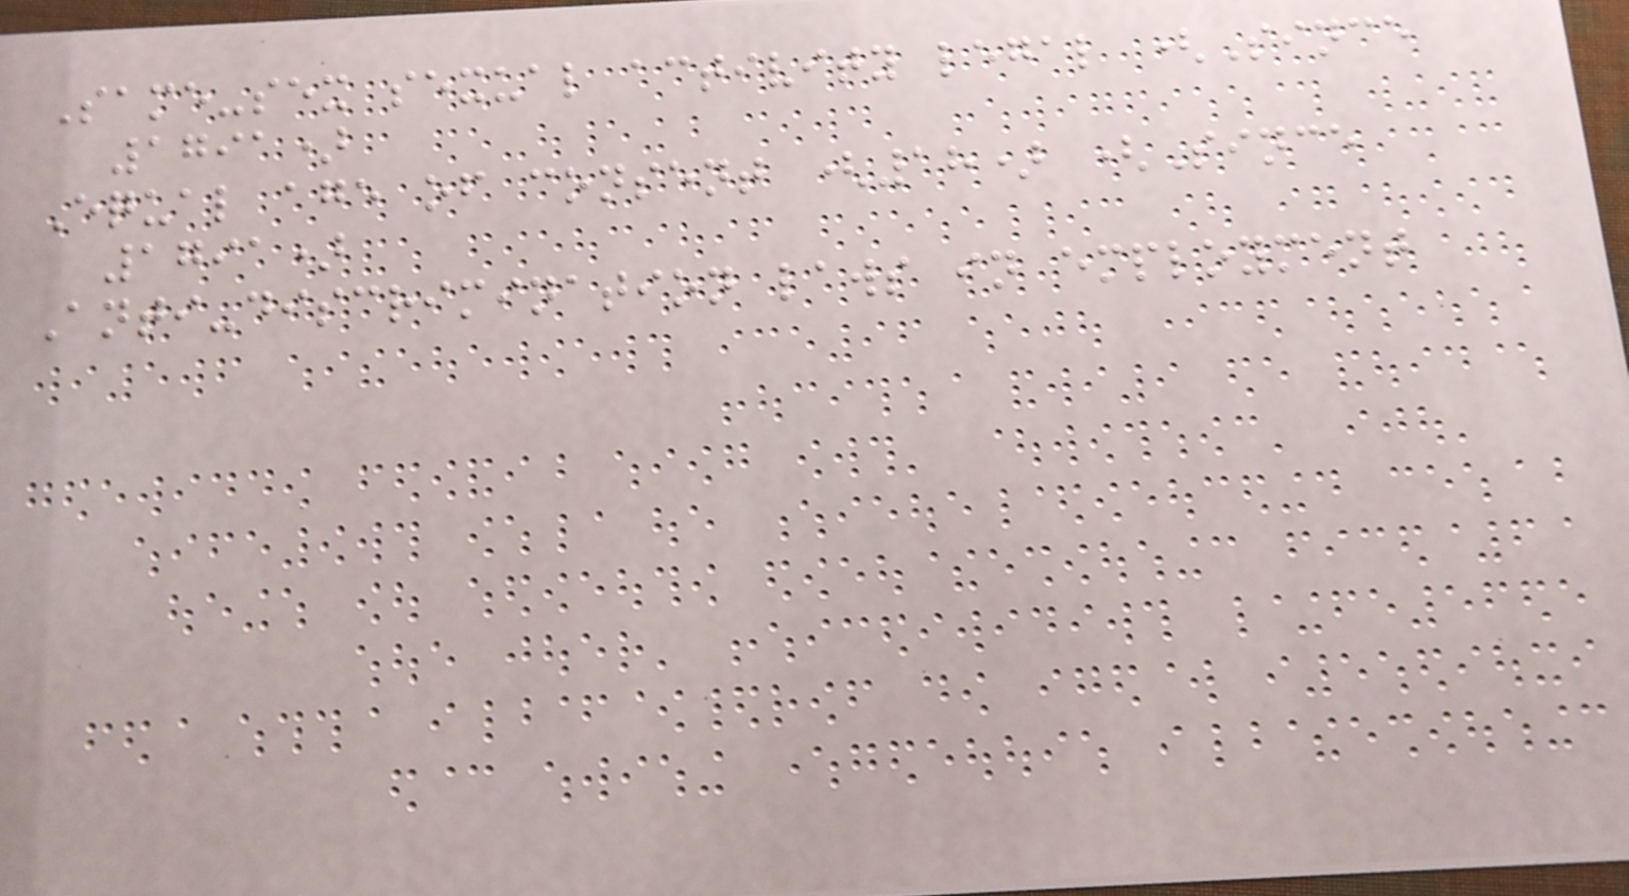Same-sex sexual activity legal (Since
1791)
Equal age of consent (18) (Since
1791)
Anti-discrimination laws in employment
